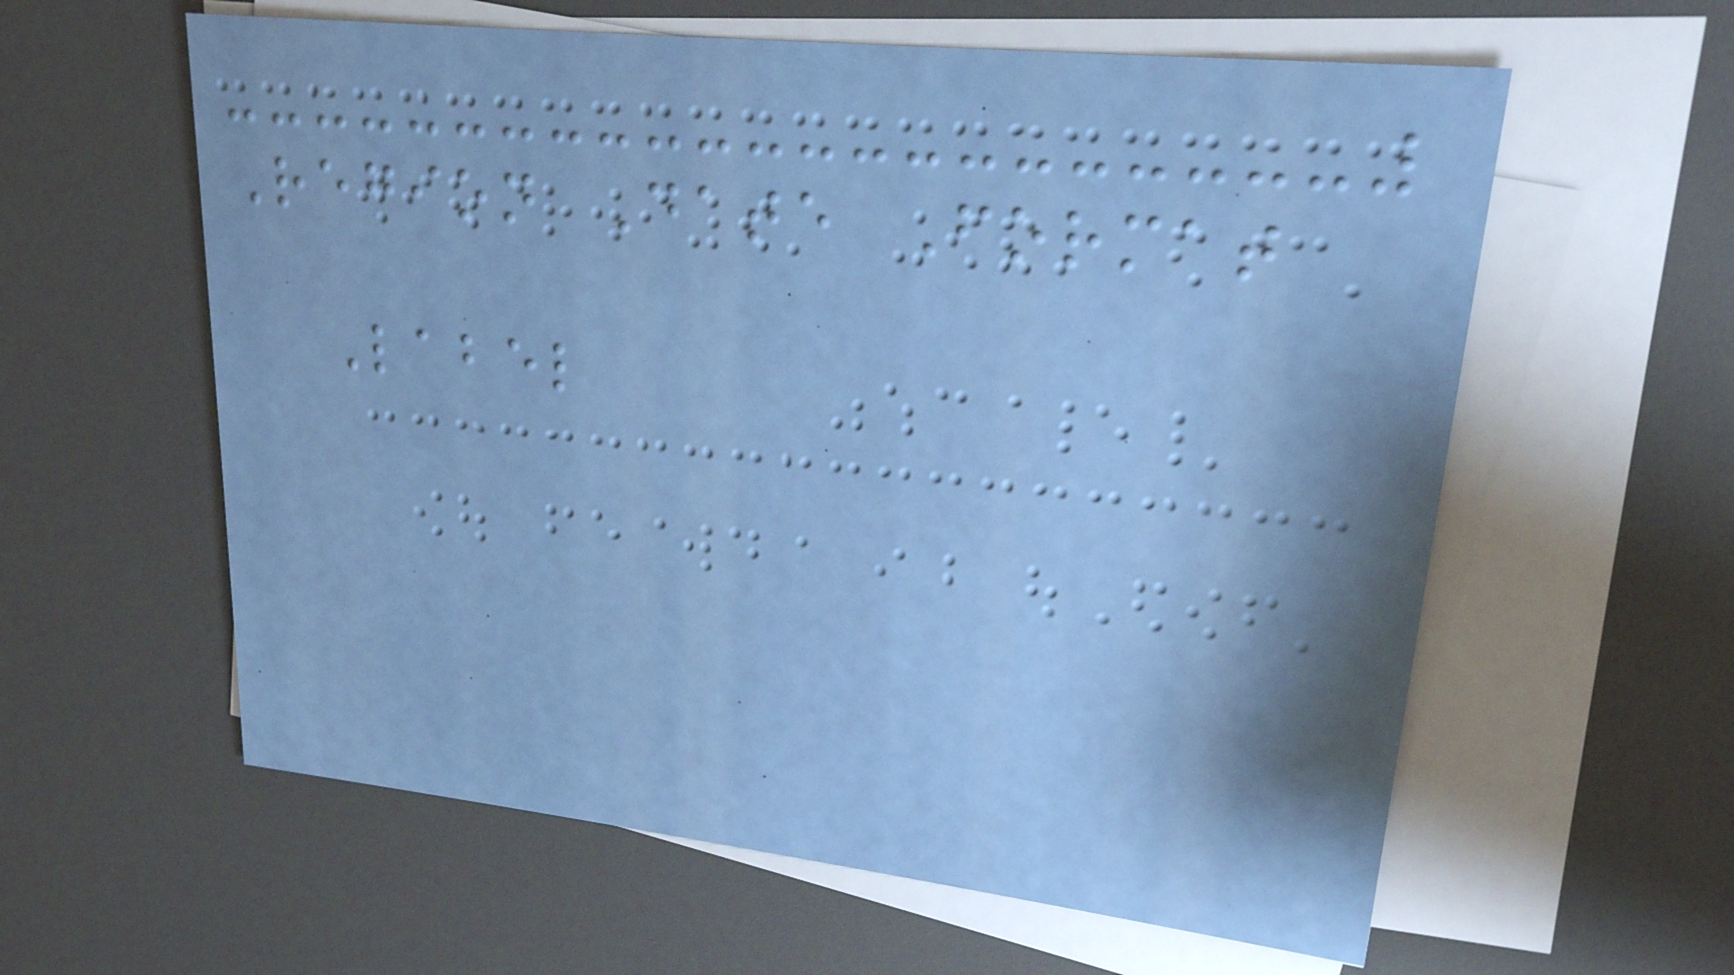Region Date Format
Label
